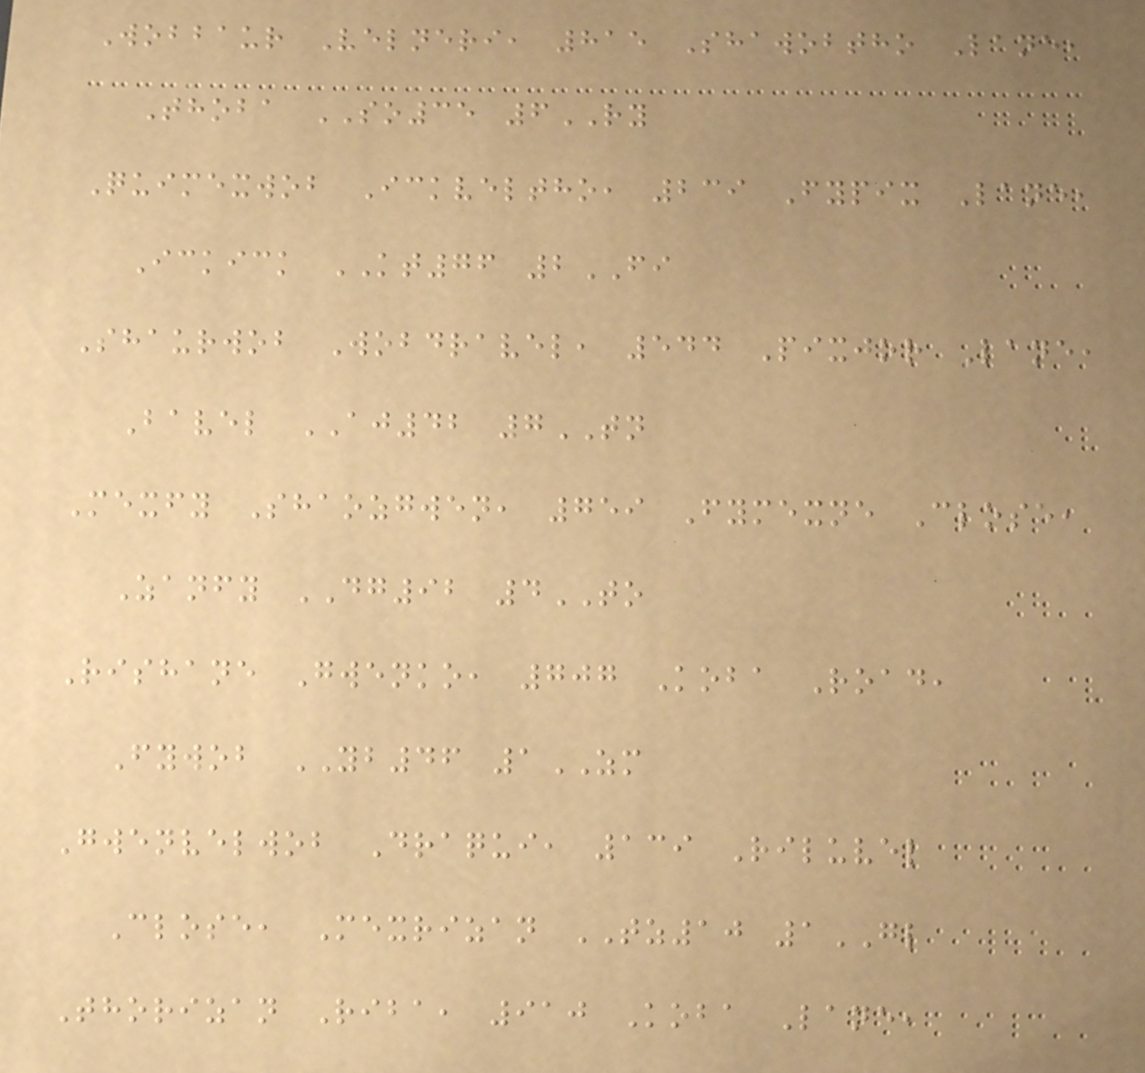Wobbaur Velneri, 815 Shawobtho Lane,
Thoba SO35 6RY
Quimexwob Ickveltho, 239 Fypix Lane,
Ickick KT76 2FI
Shaurwob Wobdravel, 544 Pixjor Lane,
Bavel AJ42 7TN
Mexfy Shaozgwen, 759 Fymexne Close,
Zanfy DG92 4TO
Rishane Gwenko, 707 Koba Road,
Fywob YB46 1ZM
Gwenvelwob Draqui, 139 Riluvel
Close, Mexrizan TZ10 1GL
Thorizan Riba, 910 Koba Lane,
